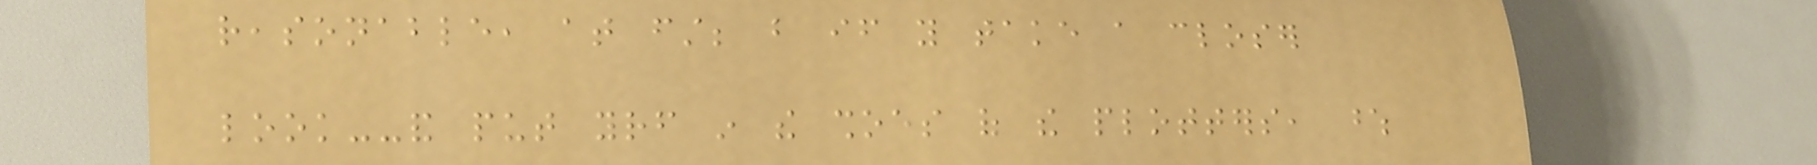reasonable, at first; but if you take a closer
look--and put yourself in the shoes of the plotters, whose
